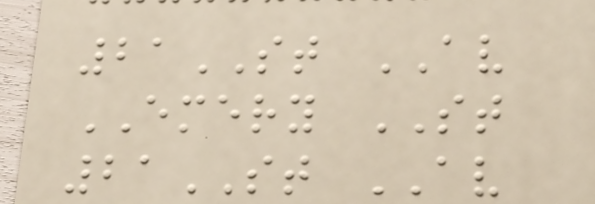21ST AV
EMERY ST
21ST AV
